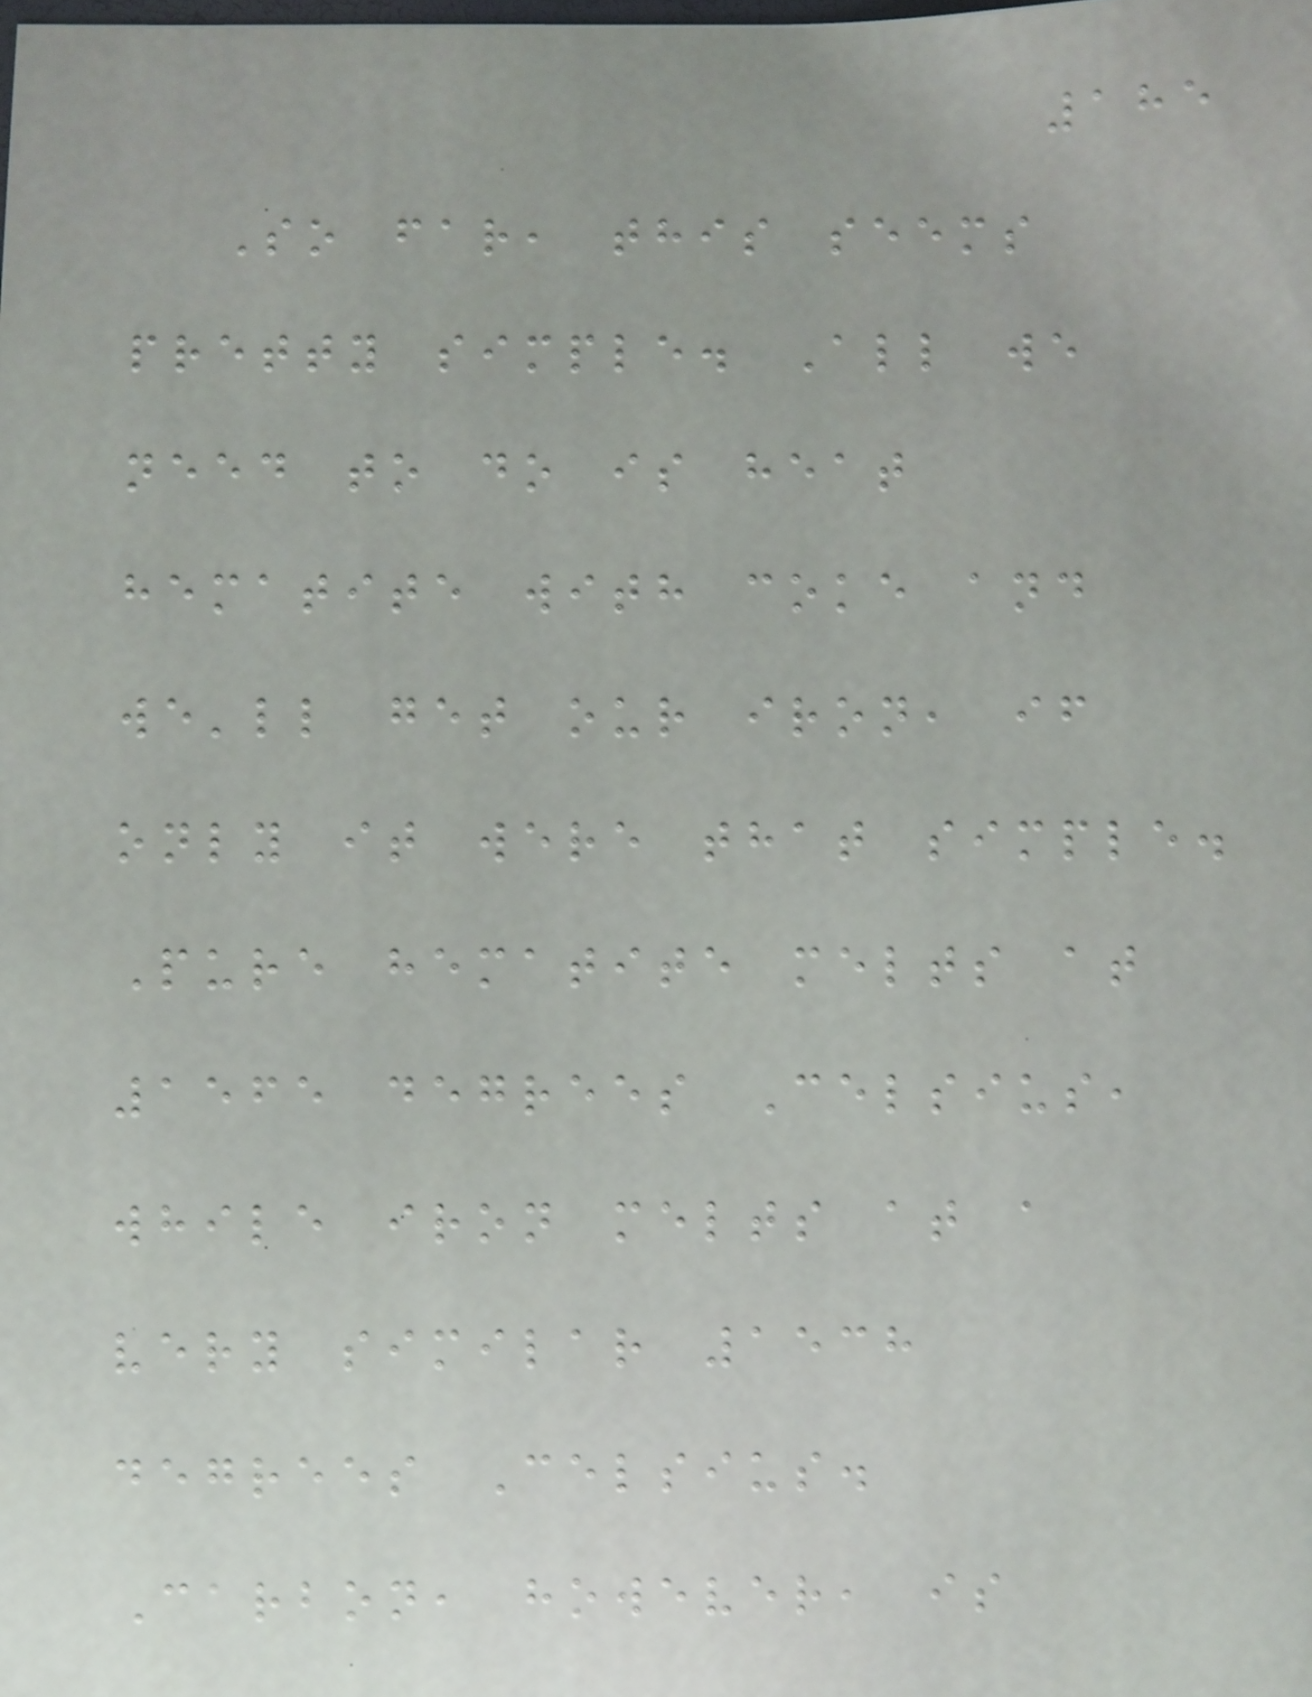185
So far, this seems
pretty simple. All we
need to do is heat
hematite with coke and
we'll get our iron, if
only it were that simple.
Pure hematite melts at
1565 degrees Celsius,
while iron melts at a
very similar 1538
degrees Celsius.
Carbon, however, is
